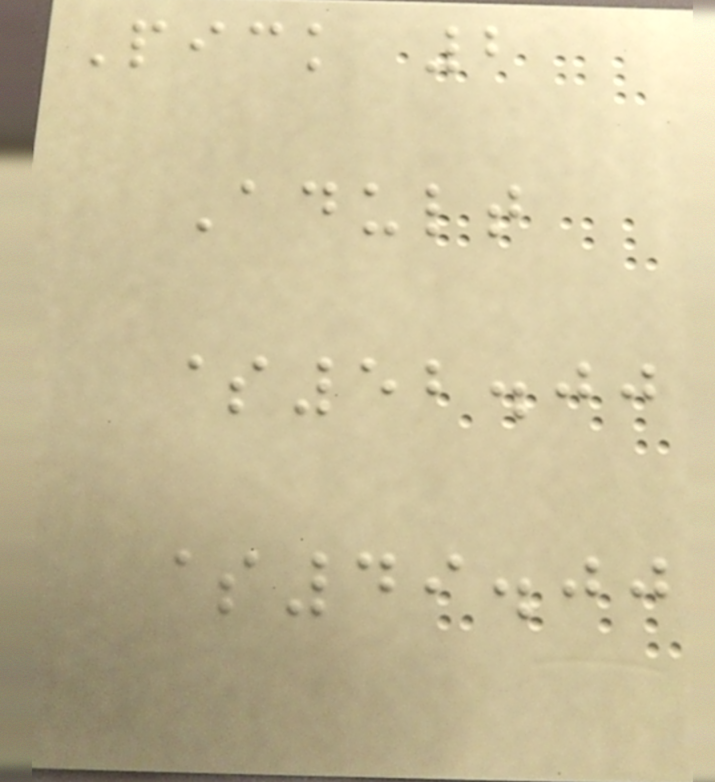Pick 2
Adult
$52.00
$49.00
